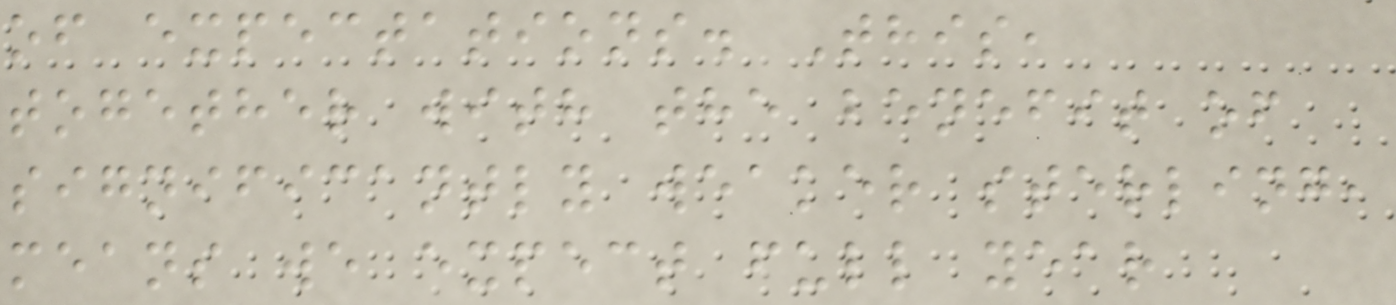of expectations. This,
together with the benefit of
significantly weaker sterling,
means we expect full year
